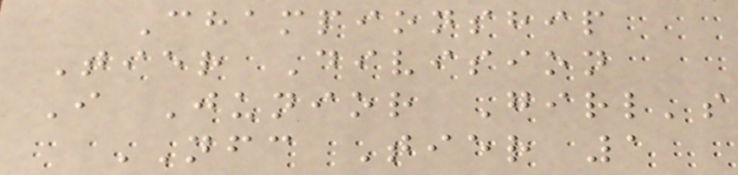Championship
Tier Division
I Junior Girl's
NFC Tier 1
